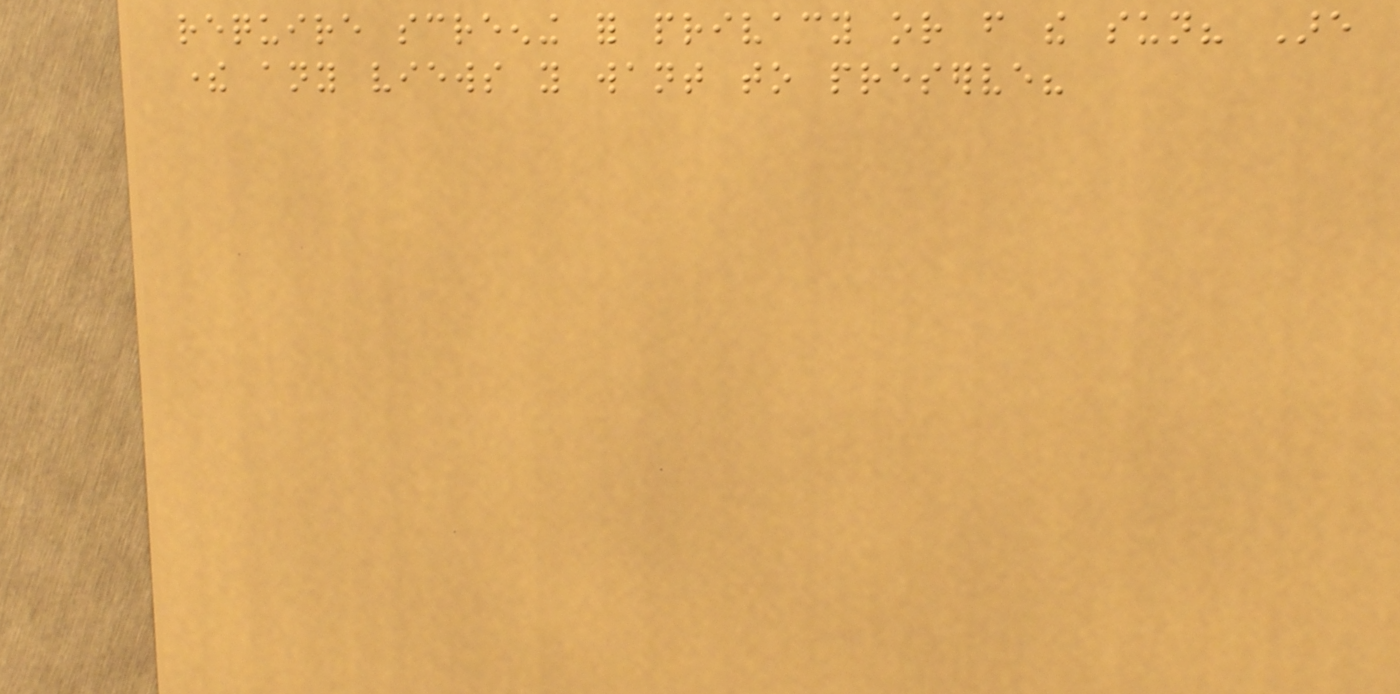require screening for privacy or from the sun? Are
there any views you want to preserve?
